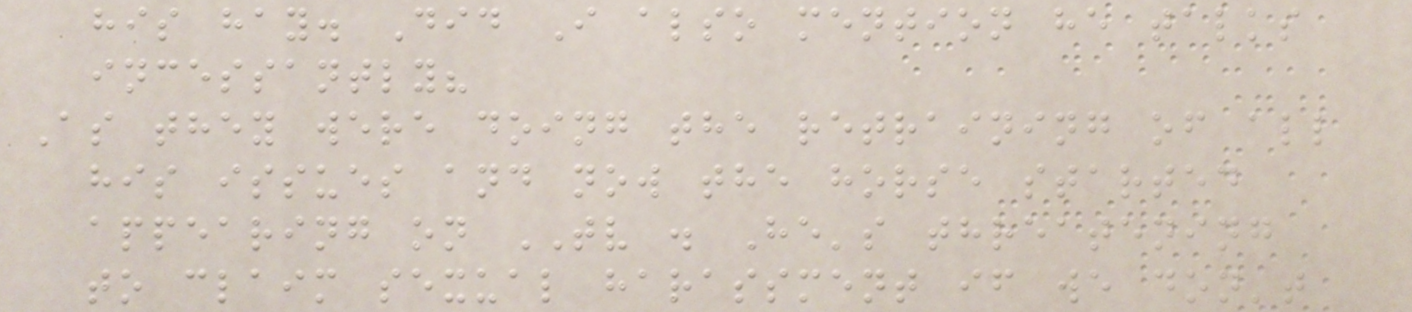his hay. Did I also mention he talks
incessantly?
As they were doing the retraining of all
his issues and now the horse started
appearing on TV . He's threatening
to claim sexual harassment if we don't
